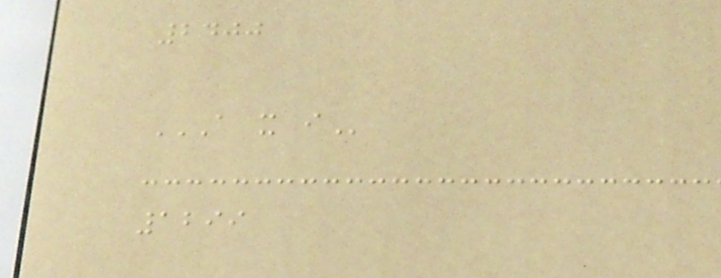2400
A X I
1299
